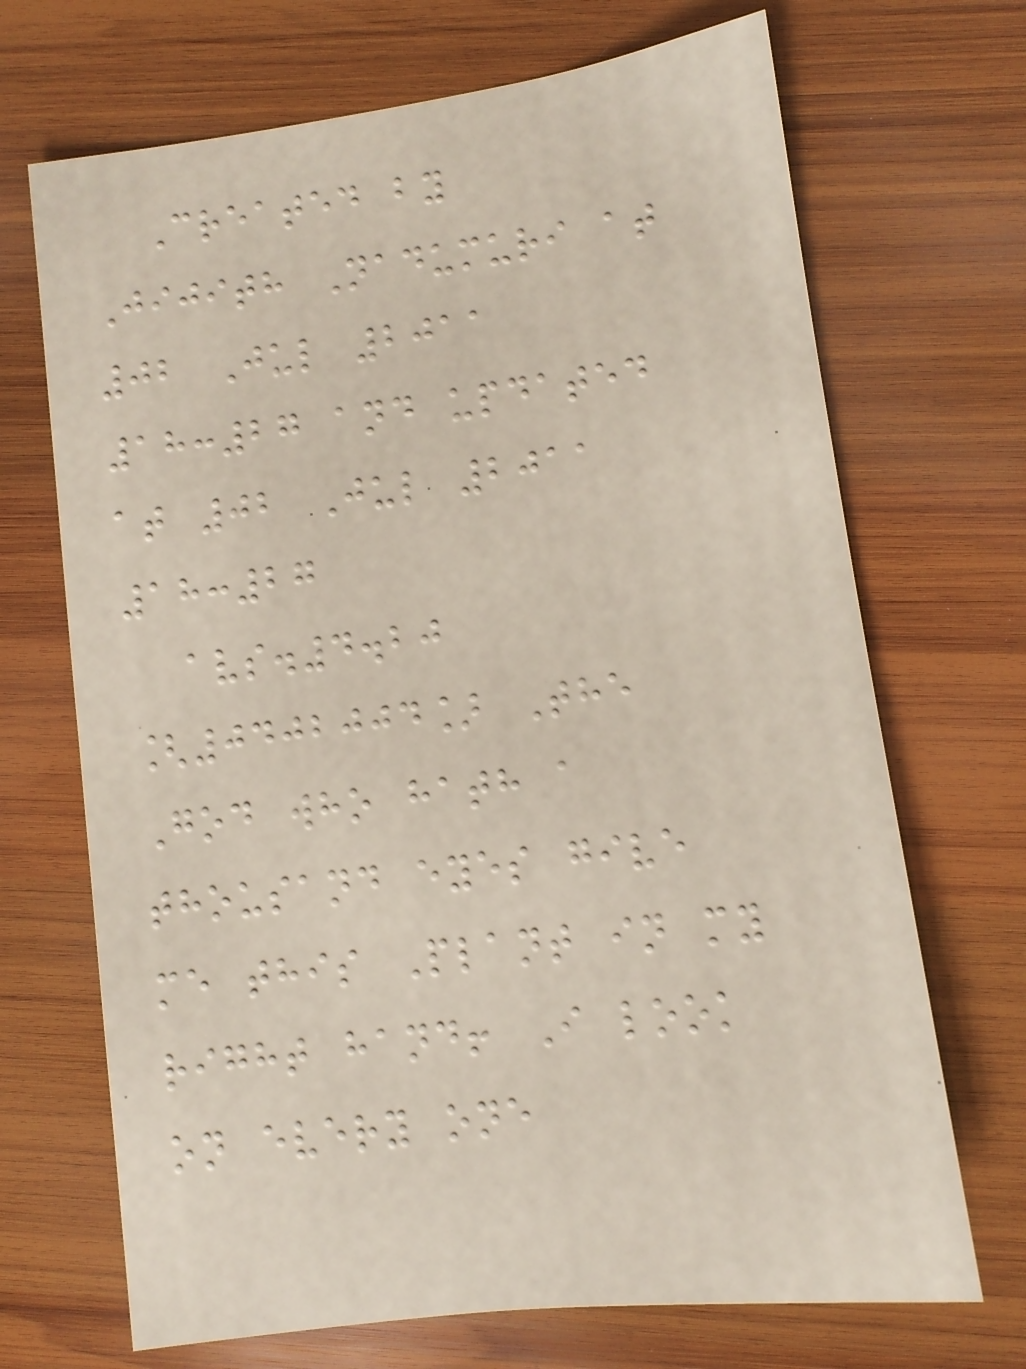Created by
Jijith Nadumuri at
02 Jul 2011
18:27 and updated
at 02 Jul 2011
18:27
avs.4.20
[0402004] The
God who hath a
thousand eyes give
me this Plant in my
right hand! I look
on every one
